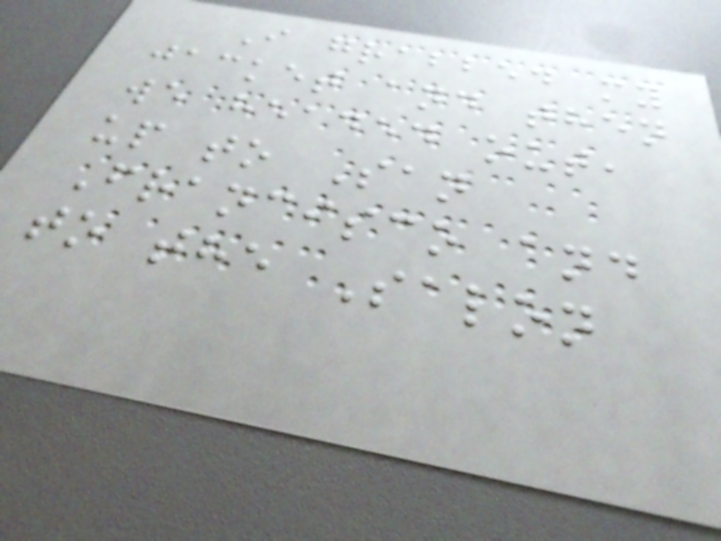I grabbed my
jacket and then
we headed out,
up to San
Francisco and
to the Salon
